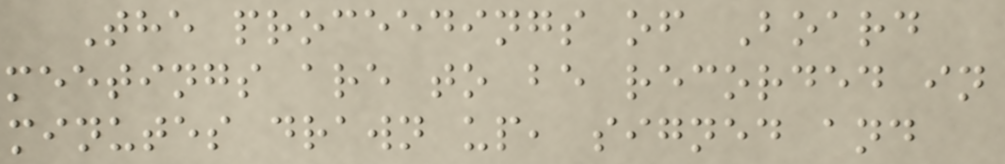The proceedings of Board
meetings are to be recorded in
minutes drawn up, signed and
